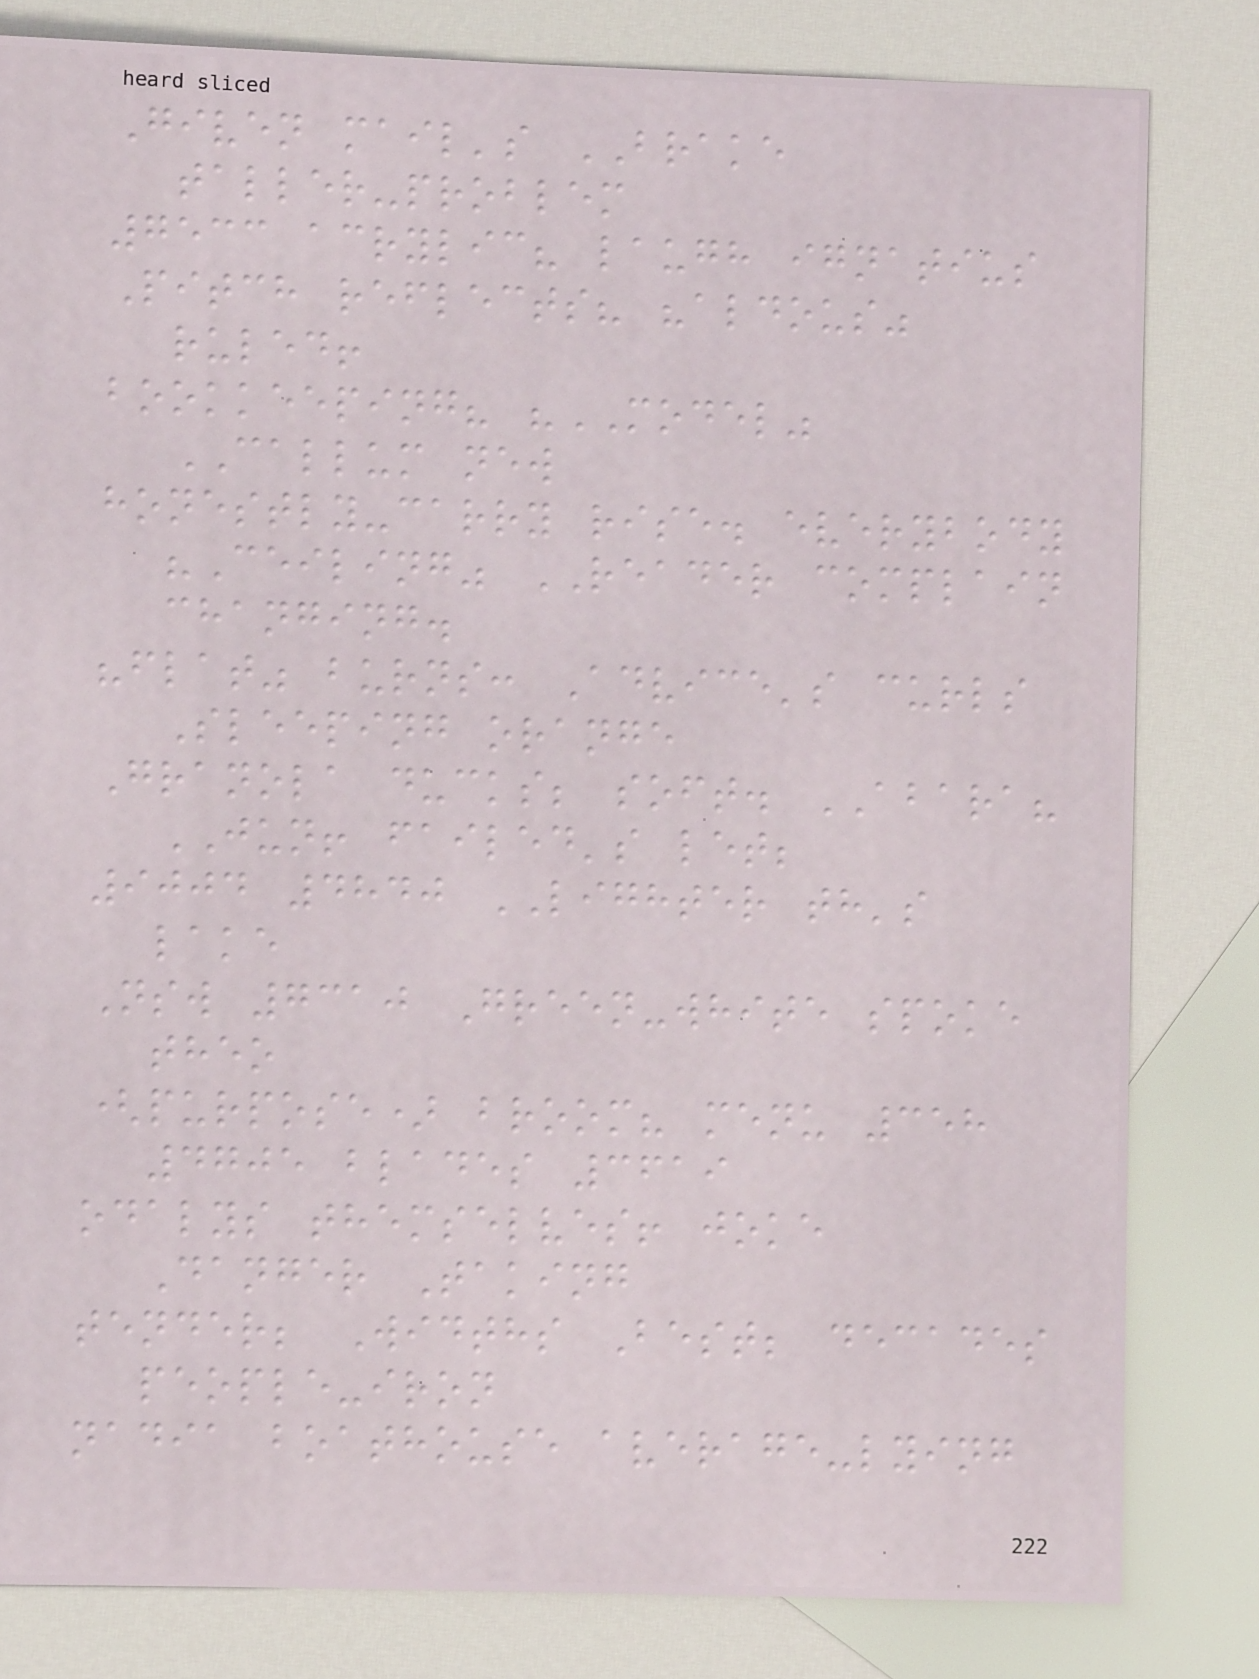Given mail's BRAKE
taller-problem
7533 acrylic? laugh ignatius
Pitch reflects? "aldous"
ruled!
bookkeeping? "MODEL"
CALLUM new
honestly-carry rise. everybody
"Ceiling" READER complain
changing.
"flat" burns: Advice's curls
Sleeping orange
Granola ducks; soft. ABARA?
JUN! failed's let;
9004 4840 LIGHTER th's
lake
Nsw 7310 Green-white spoke
theo
(purpose) broom? menu 358
4705 blades 3619
odalys themselves! joke
Danger Taking
tender; Widths Best; decades
people-iron
nadia boathouse average-lying
